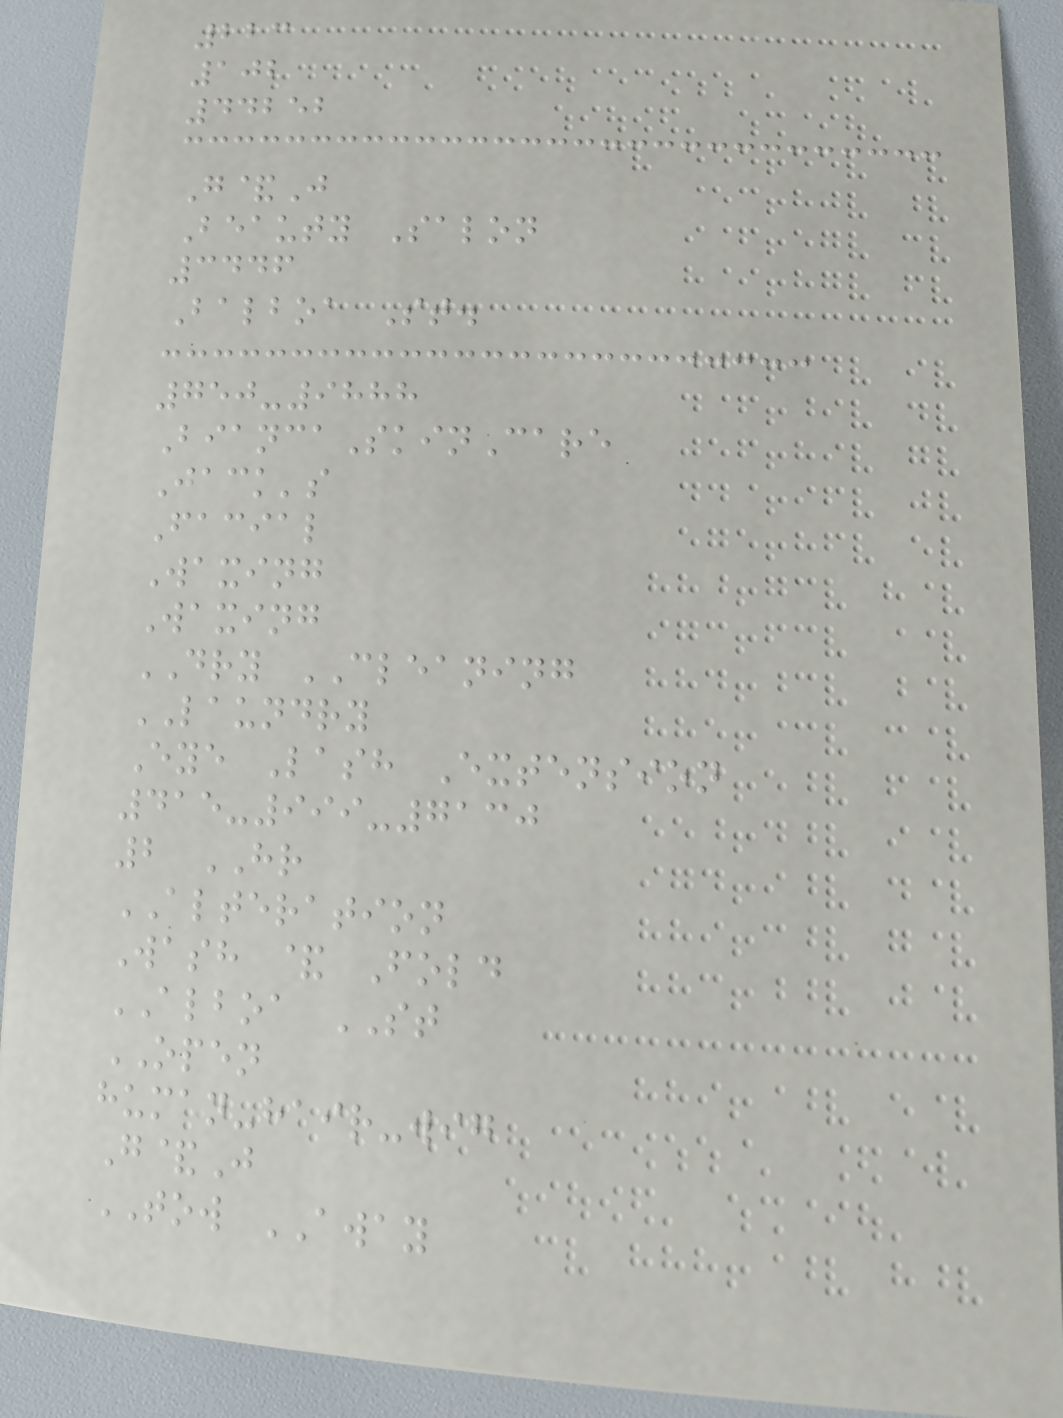223
102
44252
G&J
Beauty Salon
3446
Balboa St.
750-9888
BiancaSkinCare
Jack's
Facial
Waxing
Waxing
DRY CLEANING
LAUNDRY
Eye Lash Extension
415-999-7130
2 HR
ALTERATION
Wash & Fold
ALBOA ST
OPEN
human-hair-wig
G&J
TOW AWAY
